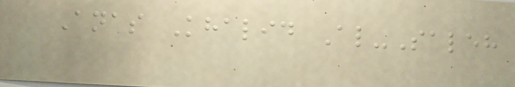Anas Khalid Al-Saleh
